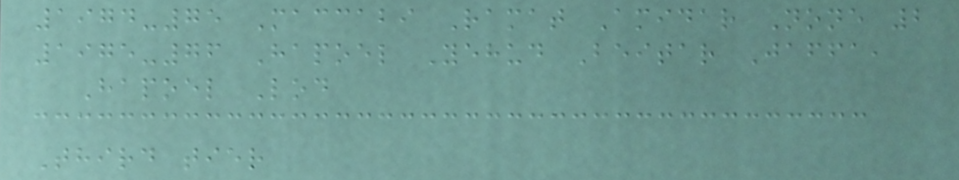1974-75 Maccabi Ramat Amidar None 2
1975-76 Hapoel Yehud Beitar Jaffa,
Hapoel Lod
Third tier
